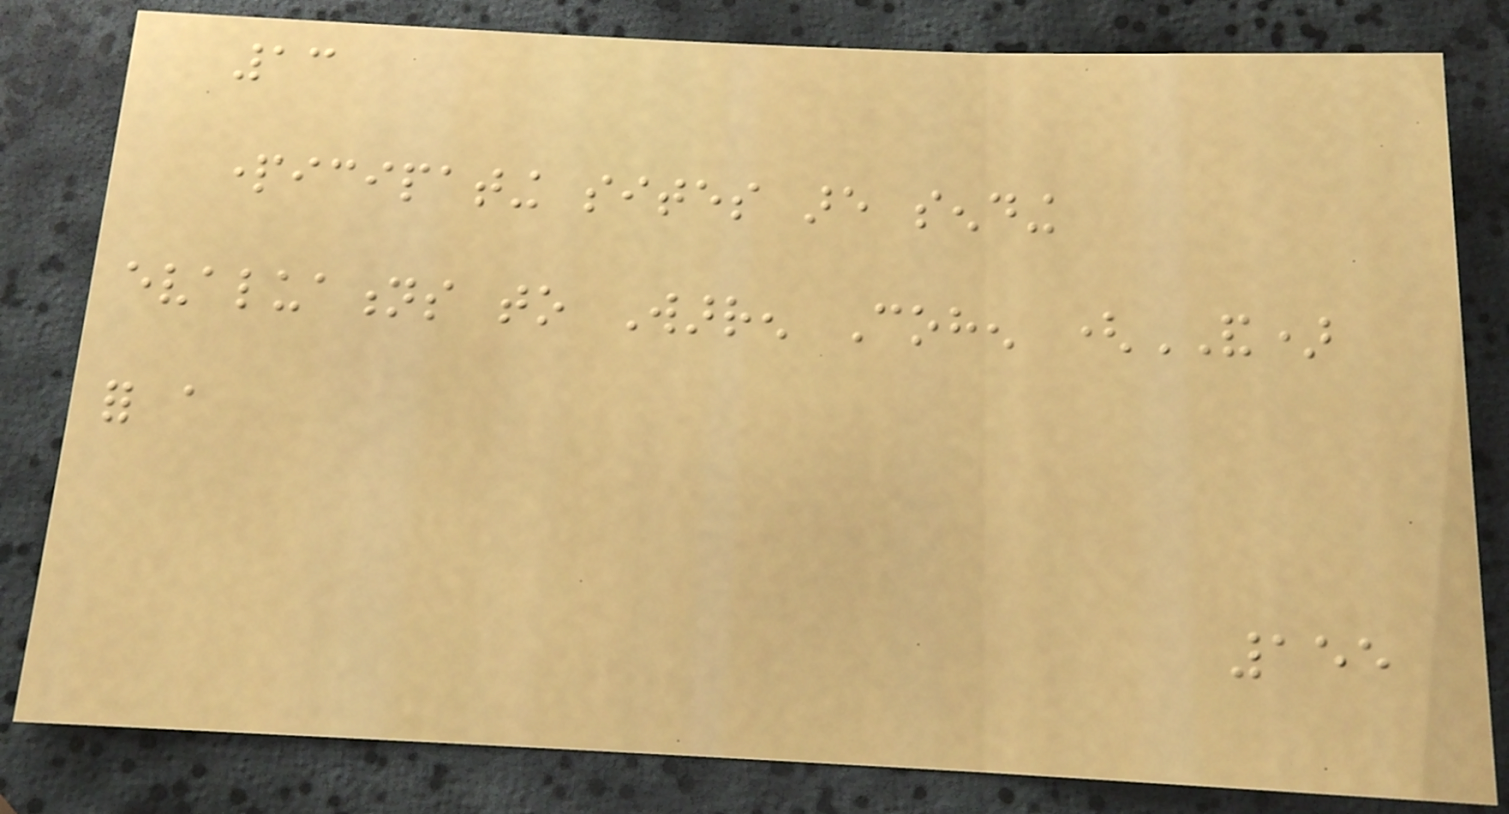13
participating sites are sending
evaluations to Warren Cohen (AND)
for a
155
